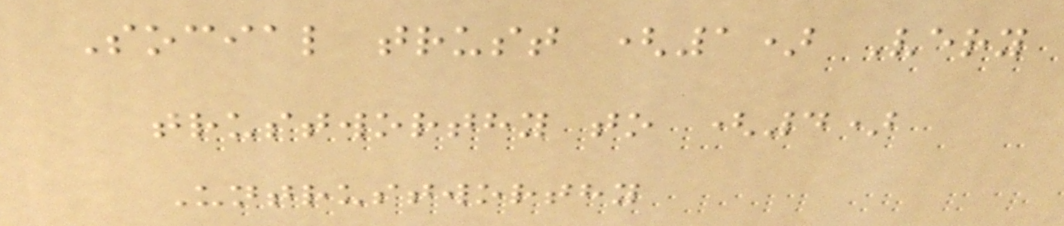Social trust (1) Very
trustworthy to (4)
Untrustworthy
